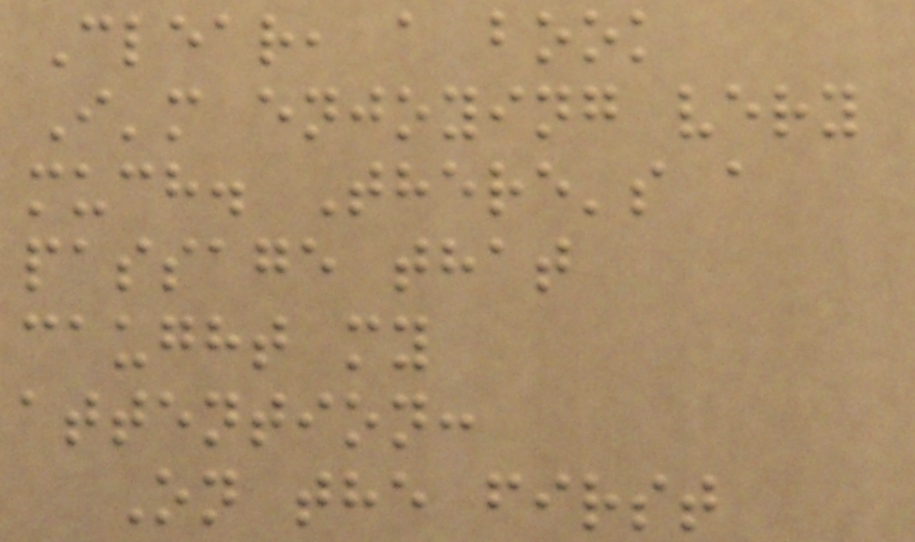Clear, a book
I'm enjoying very
much. There's a
passage that
caught my
attention:
On the first
